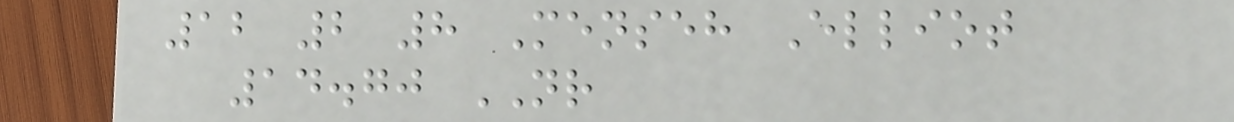12 2 8 Menseh Elliot
14.70 NR
